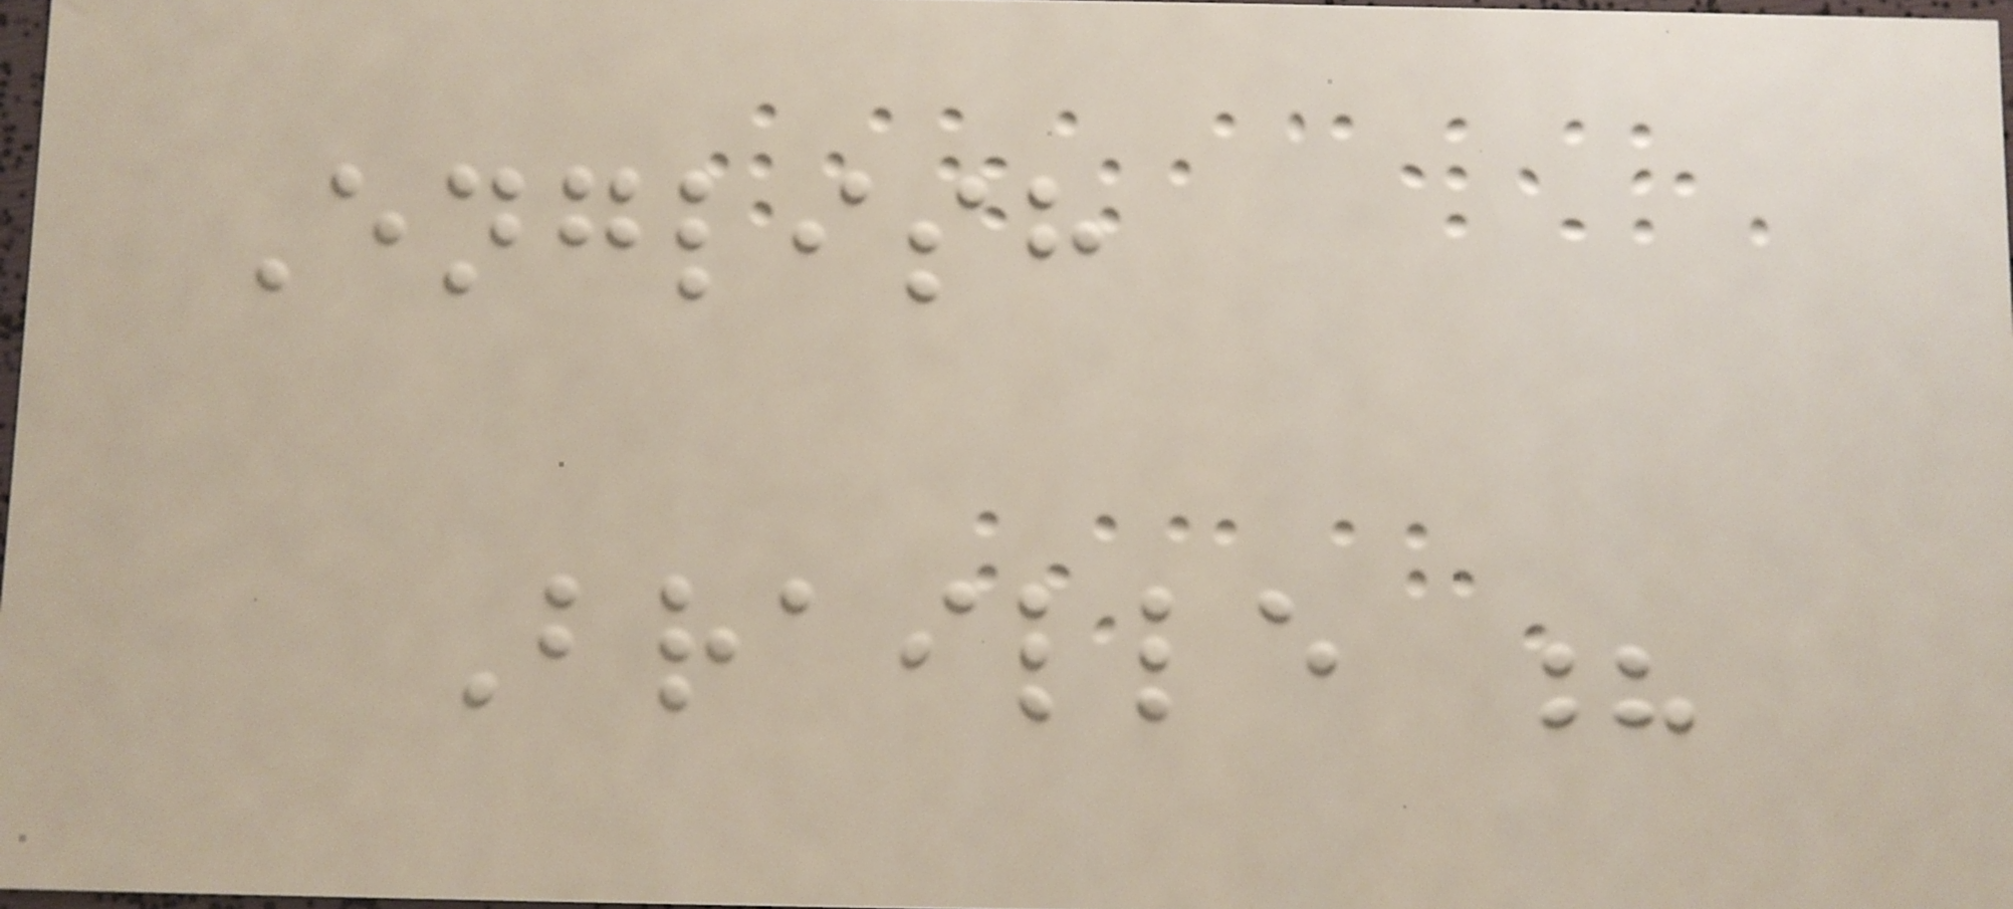English
Braille ?
